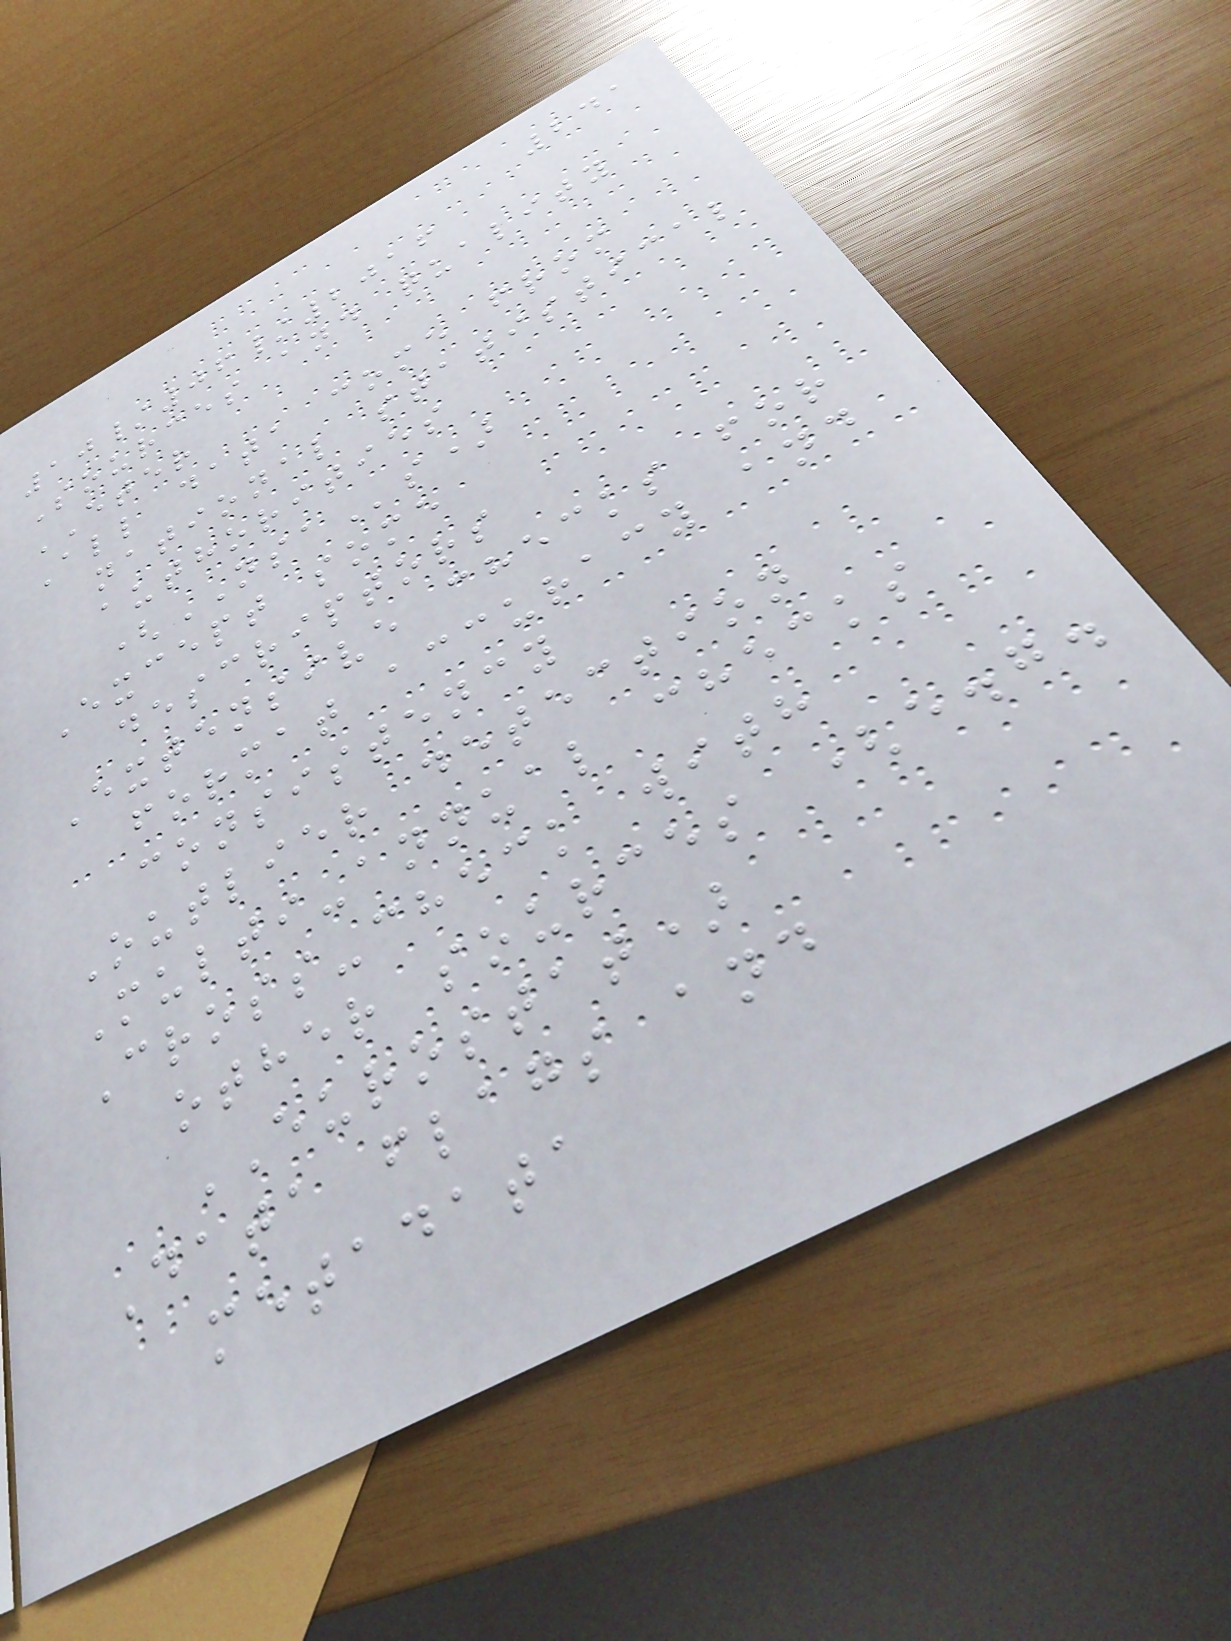241
10/06/2016
Sources and quality
ETER
All data come from
national statistical
authorities
(NSAs)
Except some
descriptors
Extensive checks for
format accuracy and
consistency
Outlier detection
Multi-annual checks
Cross-check with
other sources (e.g.
EUROSTAT)
Data flags and
metadata
